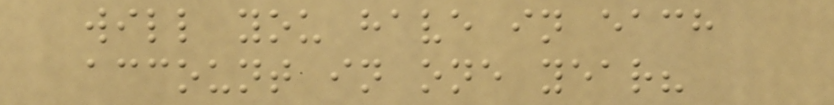will you have in each
account in one year?
